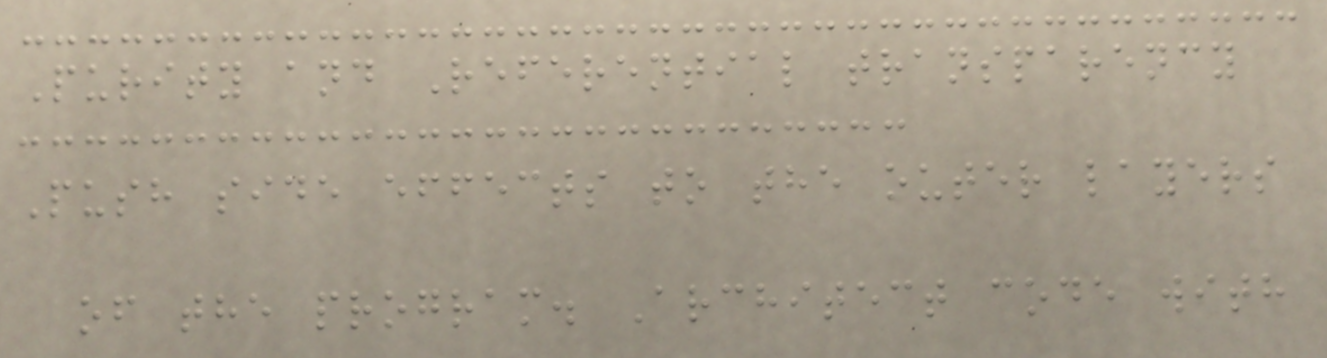Purity and Referential transparency
Push side effects to the outer layers
of the program. Architect code with
